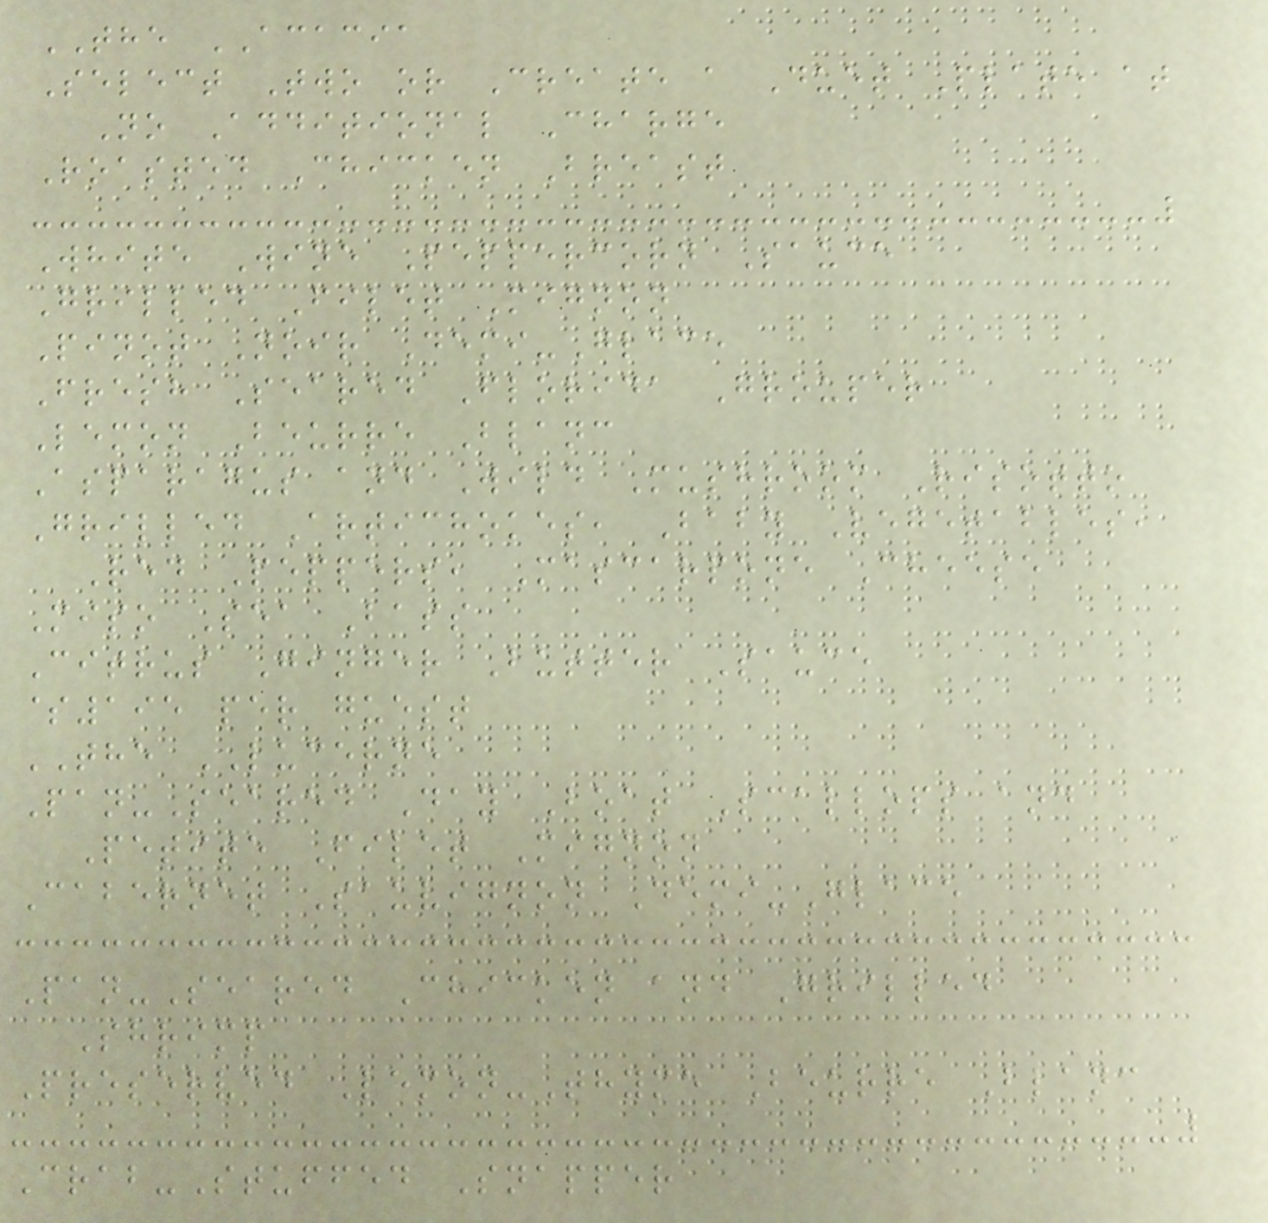THE ACACIA
Select Two or Create a Duet Plate at
No Additional Charge
Roasted Chicken Breast
White Wine Peppercorn Sauce
Grilled Filet Mignon
Pinot Noir Demi-Glace
Fresh Seared Florida Grouper
Lemon Beurre Blanc
Asparagus and Wild Mushroom Risotto
Grilled Artichokes, Baby Vegetables,
Red Peppers, Mascarpone Cheese
Miso Sea Bass
Citrus Ginger Butter Sauce
$195 per guest
THE LUCERNE
Pan-Seared Day Boat Scallops and
Petite Filet Mignon
Cabernet Sauvignon Demi-Glace
Pan-Seared Chicken and Grilled
Shrimp
Preserved Lemon-Thyme Beurre Blanc
Crab-Stuffed Snapper
